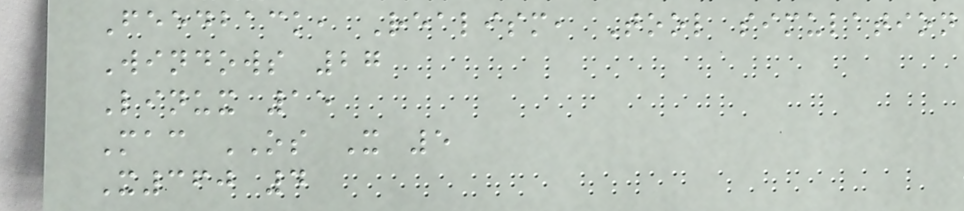Feedback, Realism, Tool simulation
Windows 27
Linux 15
Mac OS X 5
X360 4
